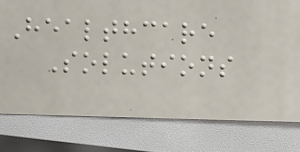Healthcare
Solutions
